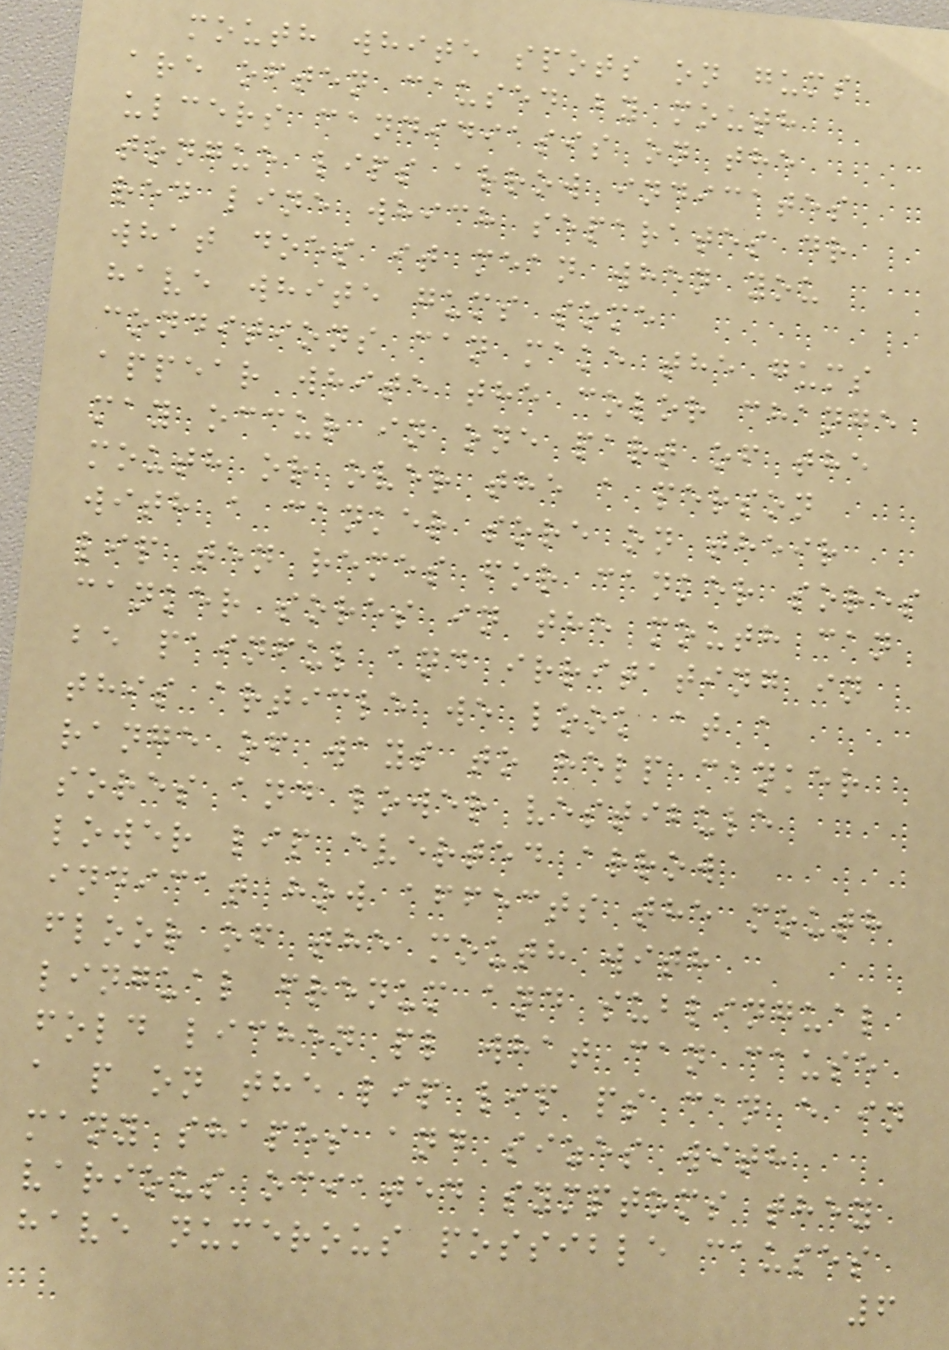mouth white spots on gums
are often caused by mouth
ulcers candidiasis on the
tongue lips arrow indicates
red line which separates dr
what does it mean when you
have white gums some
conditions can make the gums
appear white the color change
may occur in one part of the
mouth or over the a person
with a canker sore on their
lip ten remes for canker sores
canker sores in the mouth can
be painful and irritating in
this article we look at a
range of ways to help canker
sores and lower vestibule
lower lip everted arrow
indicat how affects the mouth
floor of the mouth with
lingual frenum and sublingual
fold lichen pl what can cause
a p on the lip lip ps can e in
many shapes and sizes with
various ociated symptoms they
have numerous possible causes
6
